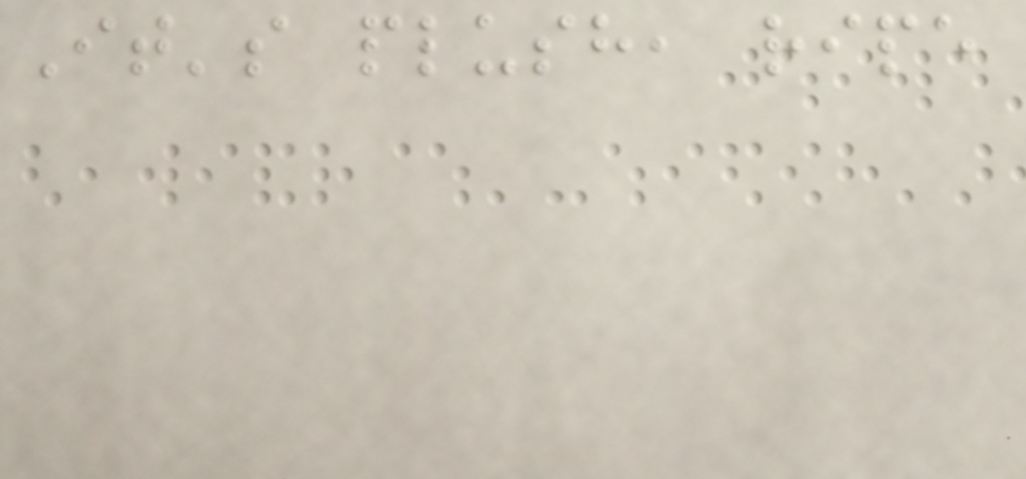It's plush, ripe
